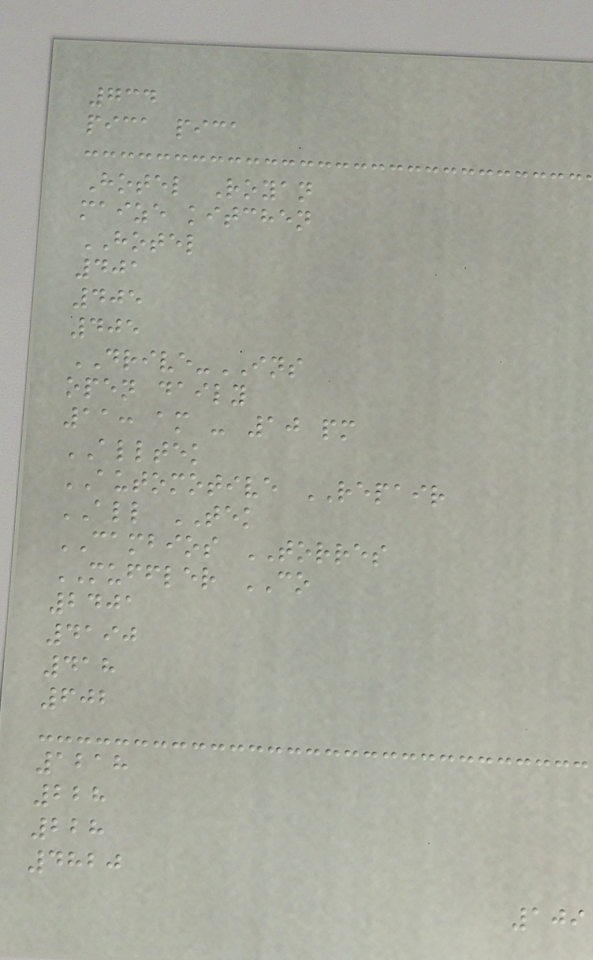734
pica pica
Hotel Royan
maize kitchen
HOTEL
401
405
405
DRIVE-INS
open daily
11: am - 10 pm
ALLTEK
AUTOMOTIVE REPAIR
ALL TEK
CAMBIOS TORRES
MUFFLER CO
2401
4190
418
602
1218
228
228
4820
109
